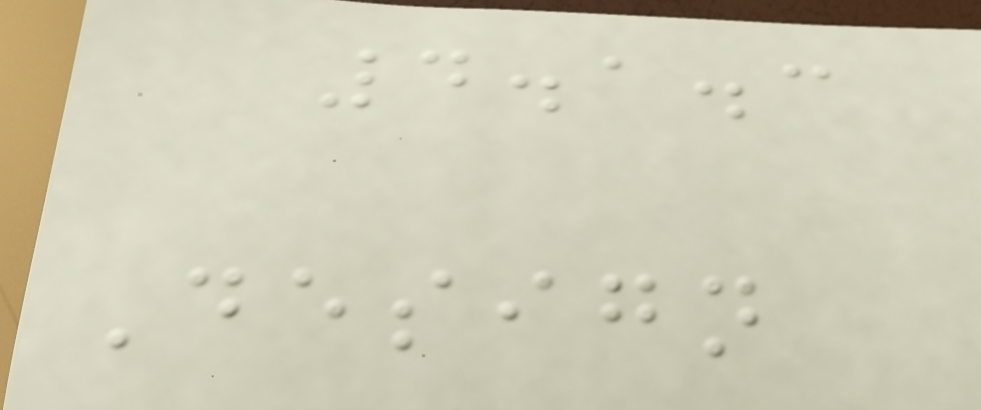4.1.3
Design
